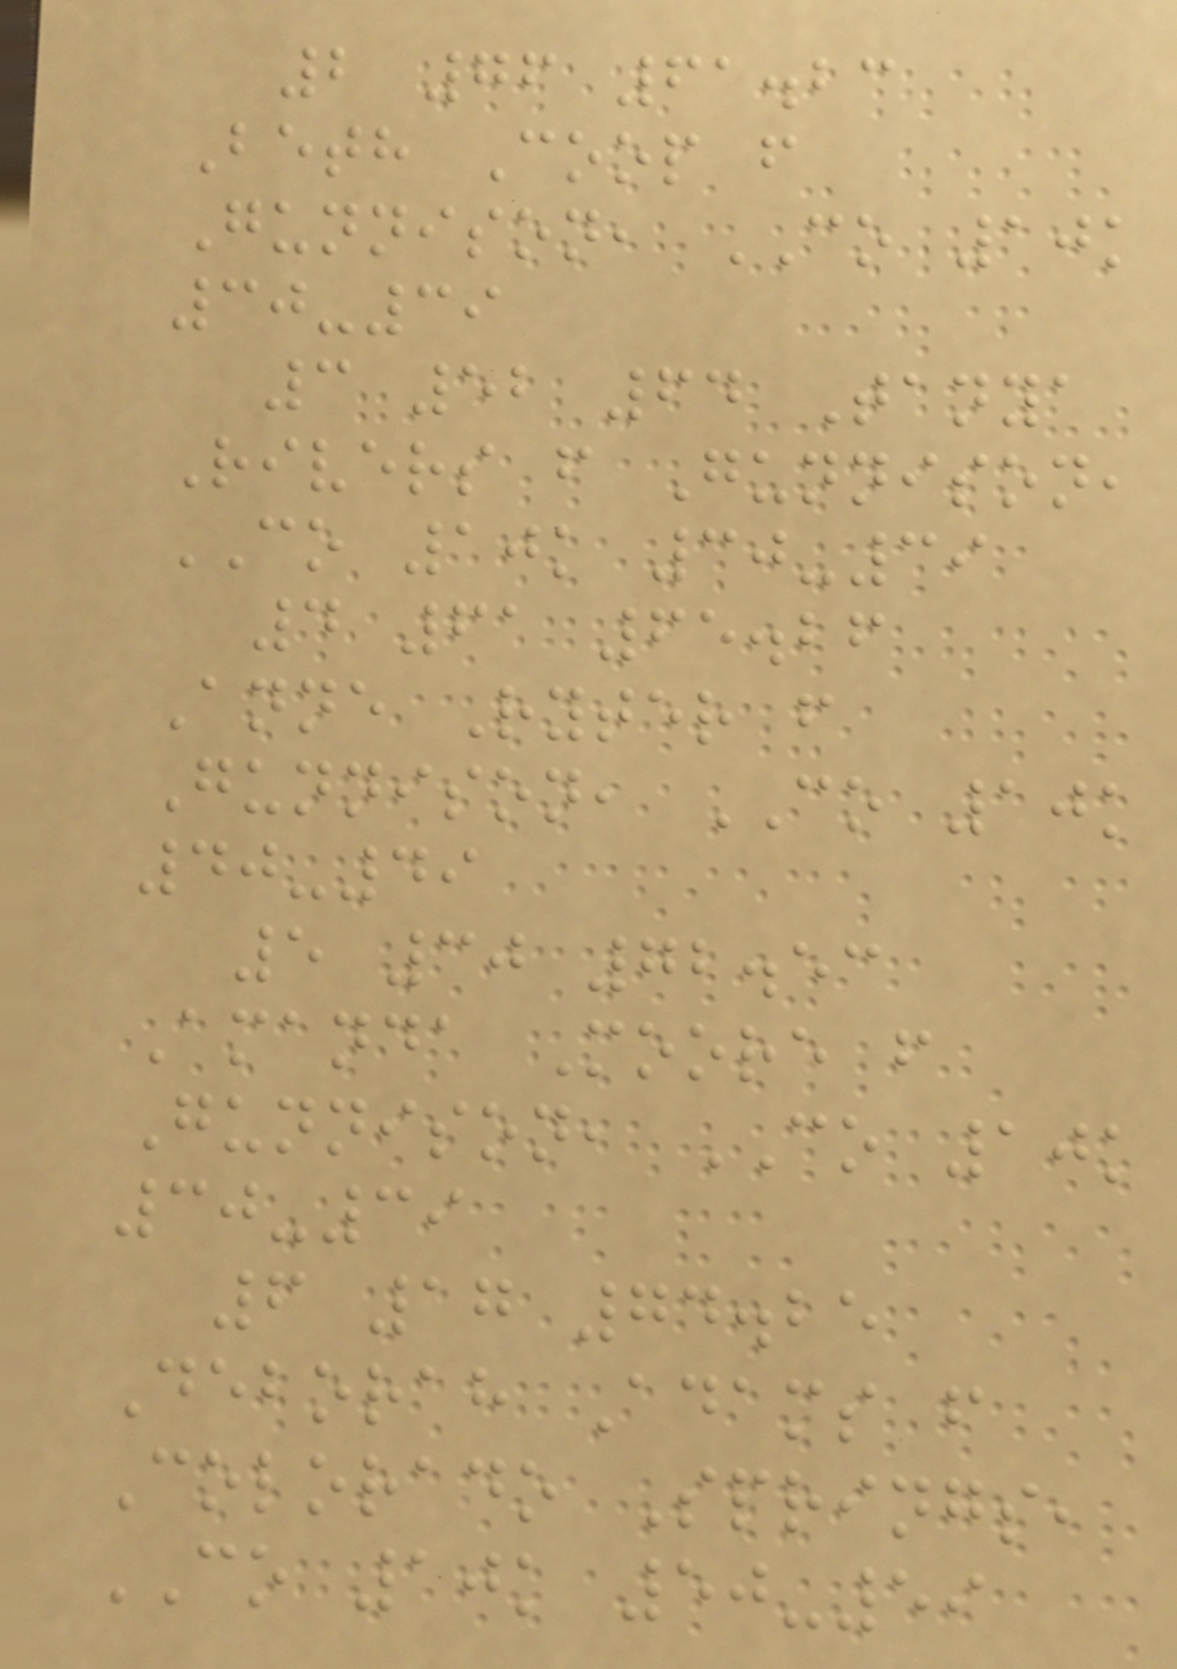2 76 61.23
Beth Coop f
Gunnison, CO 10k
30-39
3 52 64 Tanya
Rivers f Gunnison,
CO 10k 30-39
4 61 65.26
Anne Ryter f
Gunnison, CO 10k
40-49
5 30 72.53
Amanda Moore f
Gunnison, CO 10k
30-39
6 17 74.25
Deborah Adams f
Colorado Springs,
CO 10k 50-59
